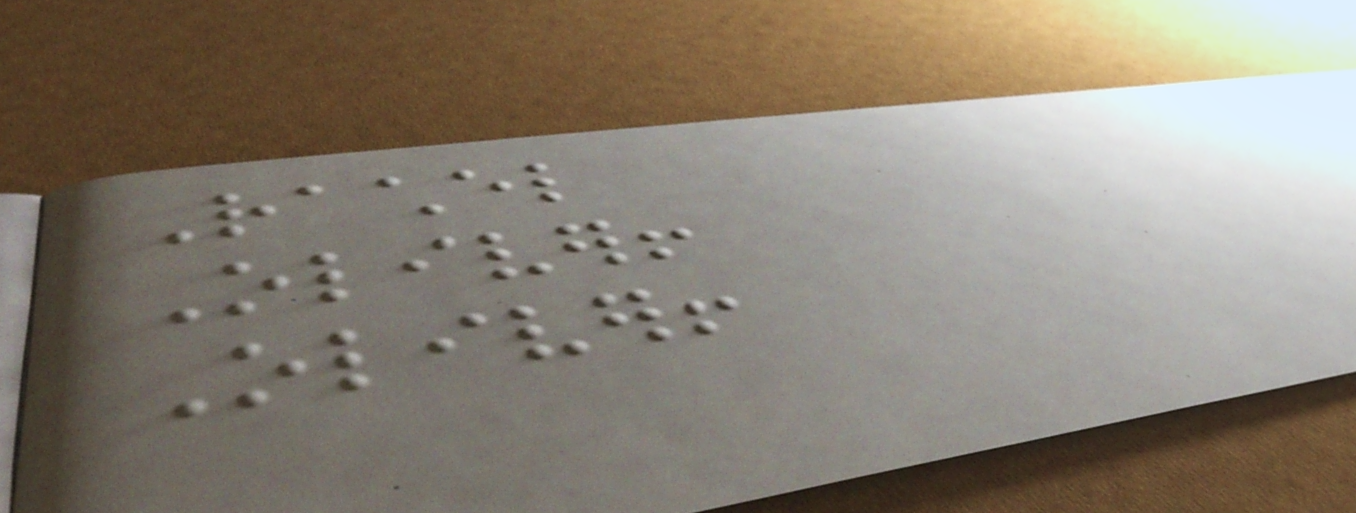Rachel
Oliver!
Oliver!
